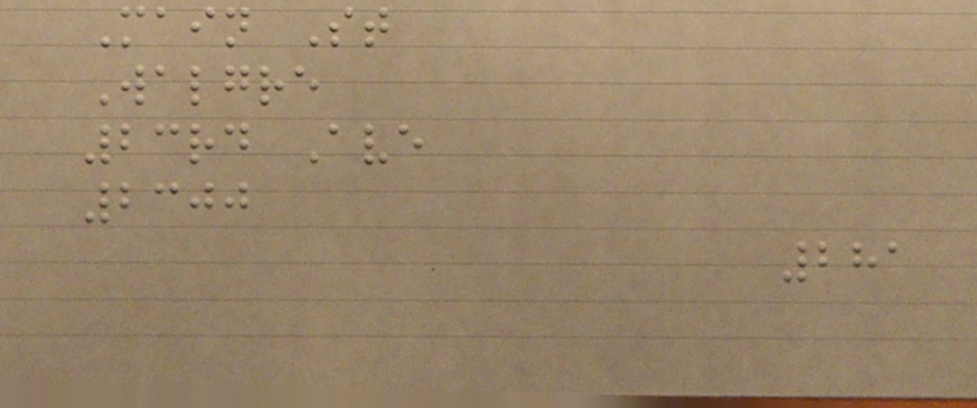Main St
Walgre
23rd Ave
2300
281
